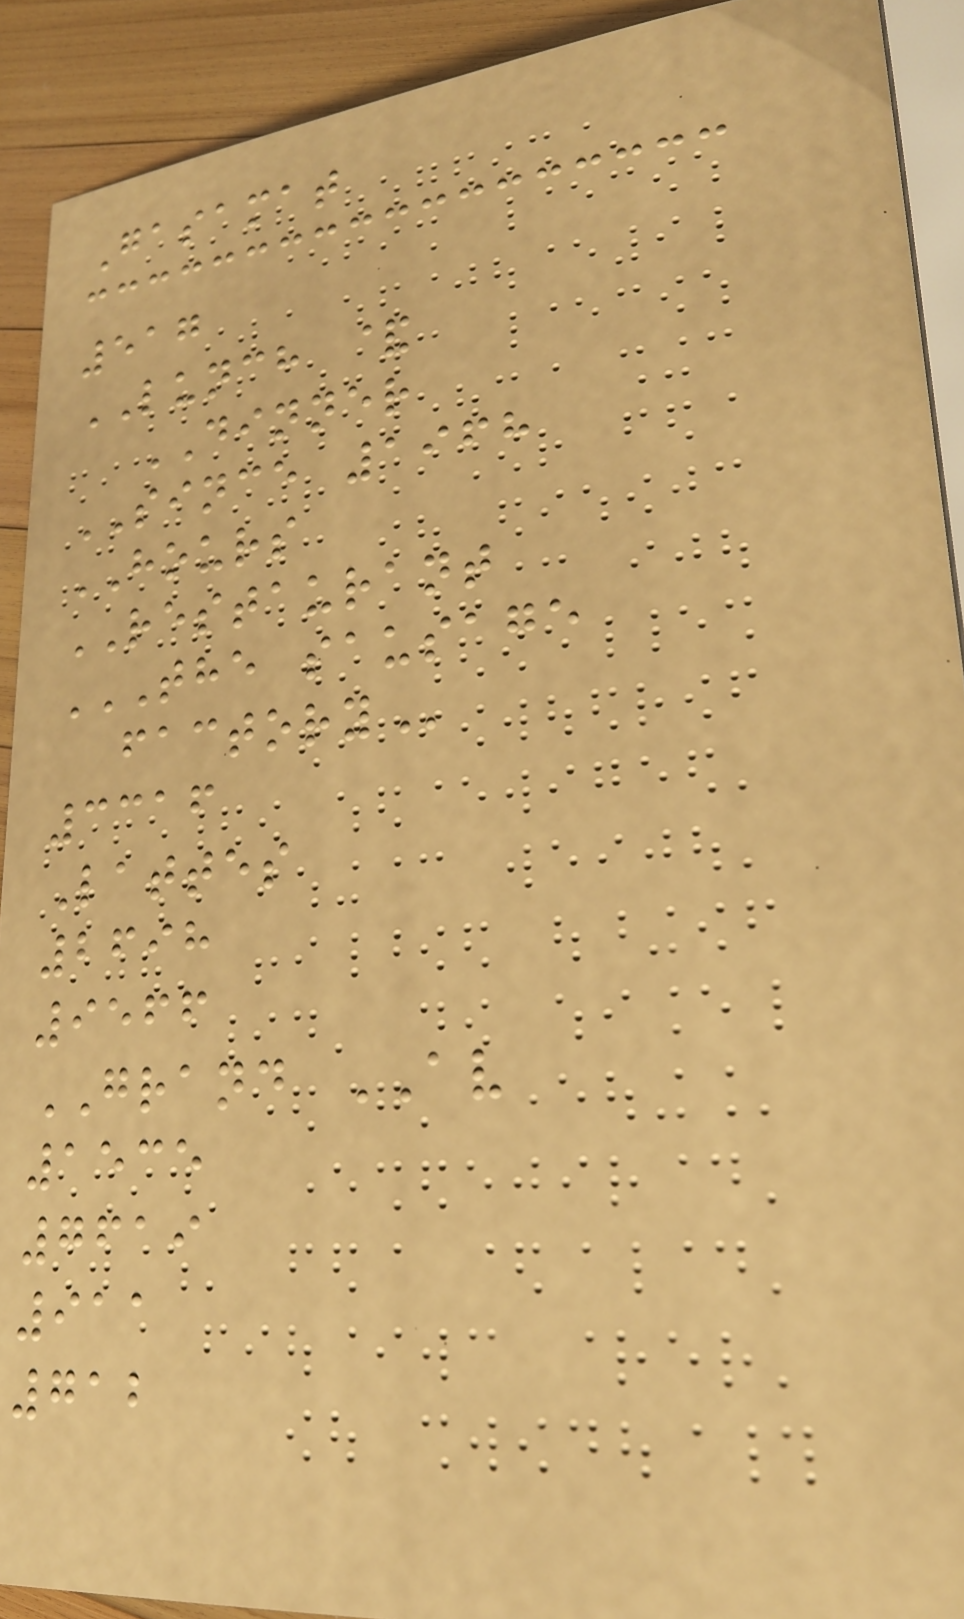Gasamat
517
LUNCH &
DINNER
SINCE 1968
HOURS
RESTAURANT
THE SAUSAGE
FACTORY
3316
Lattes
2698
9566
GRAND AV
1535
7619
911
712
